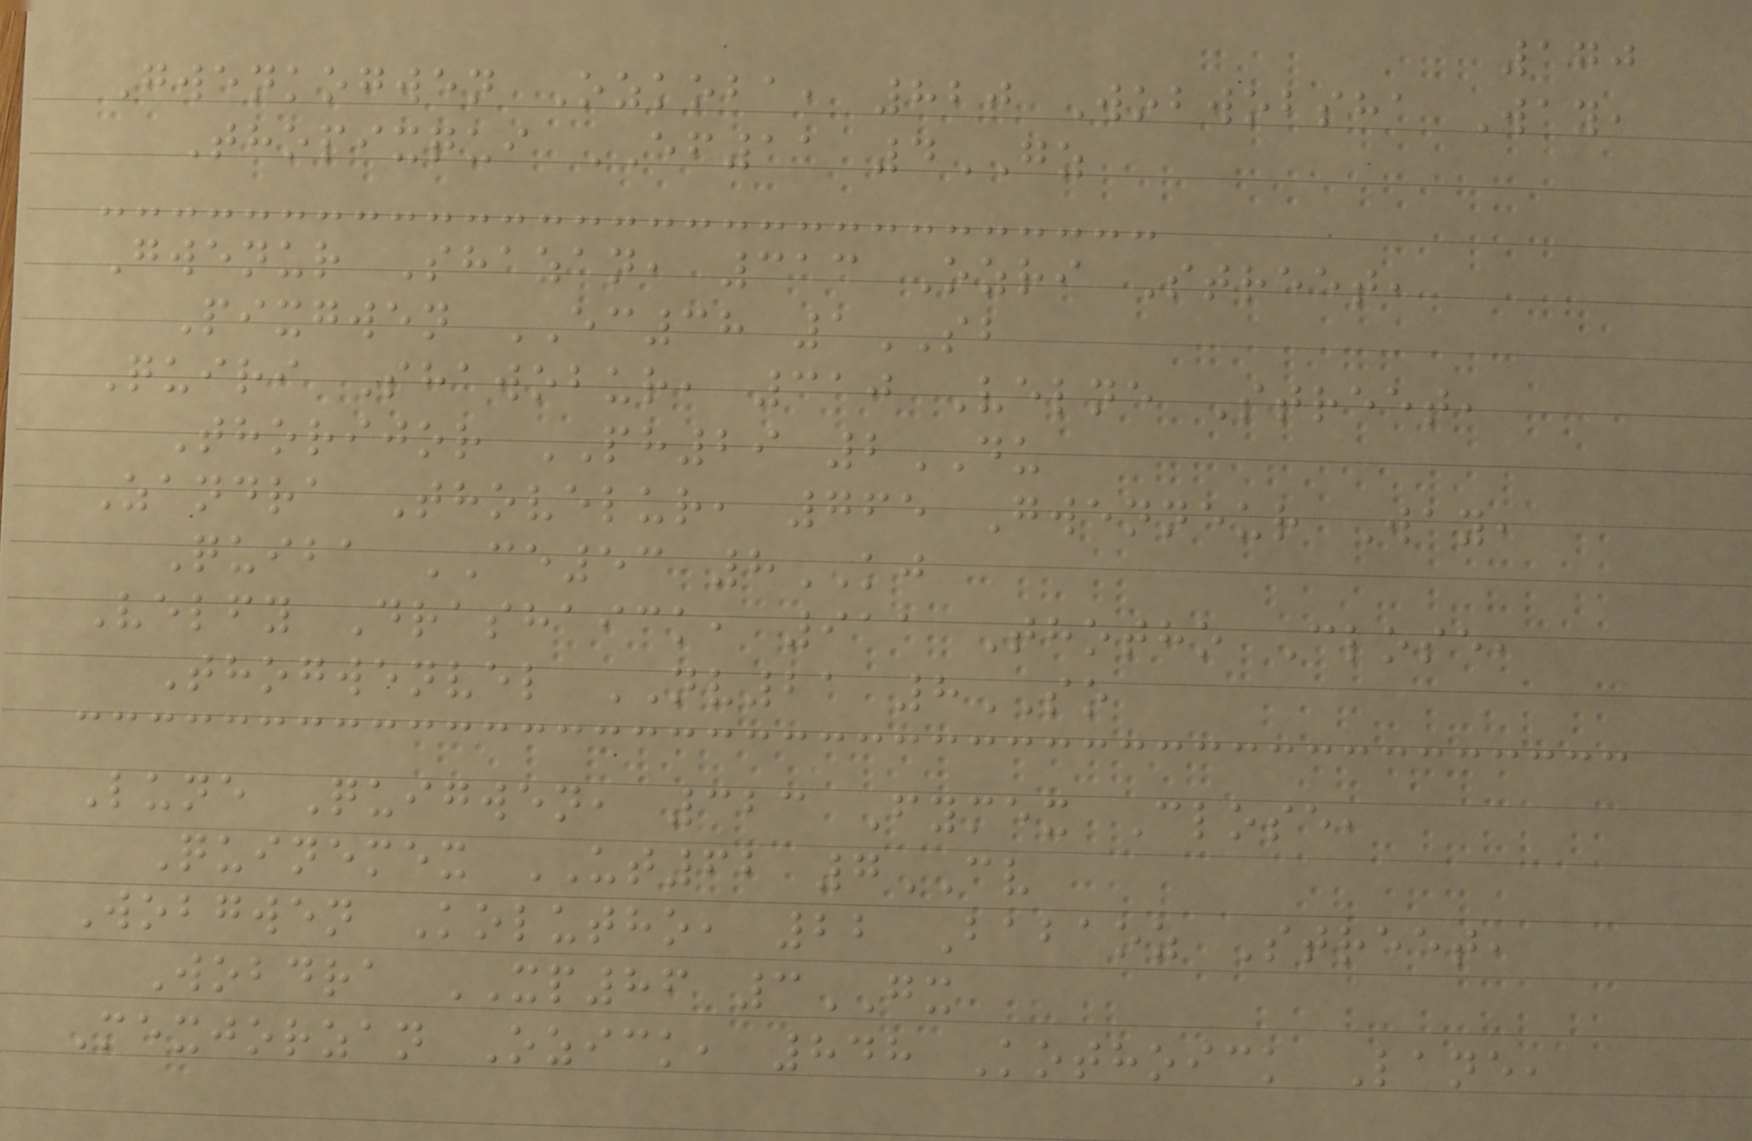170
Gwenkogwen Ozkoba, 820 Wobwobsha Way,
Thopixqui EF11 4GZ
Gwenur Shazan, 313 Ozri Street,
Pixgwen EC38 1SB
Quiri Shawobur, 310 Velne Street,
Thorijor PH29 2DU
Zandra Thovelur, 765 Gwenneur Way,
Quiba CE53 8KJ
Velfy Drashaick, 911 Thotho Close,
Thogwenvel NV21 8SO
Lune Quigwen, 323 Fymex Close,
Quinemex UT62 7CV
Wobgwen Kolutho, 22 Babaoz Street,
Wobdra XP86 3GX
Mexjorzan Ozick, 848 Kothoick Lane,
